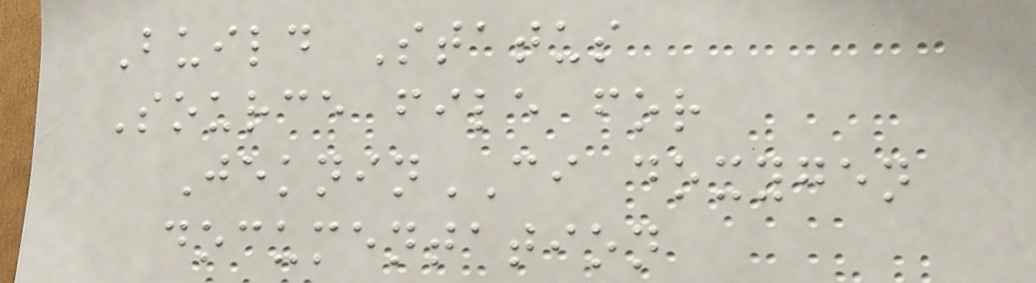Build Status
Source file for
JekninCI doxygen
documentation
